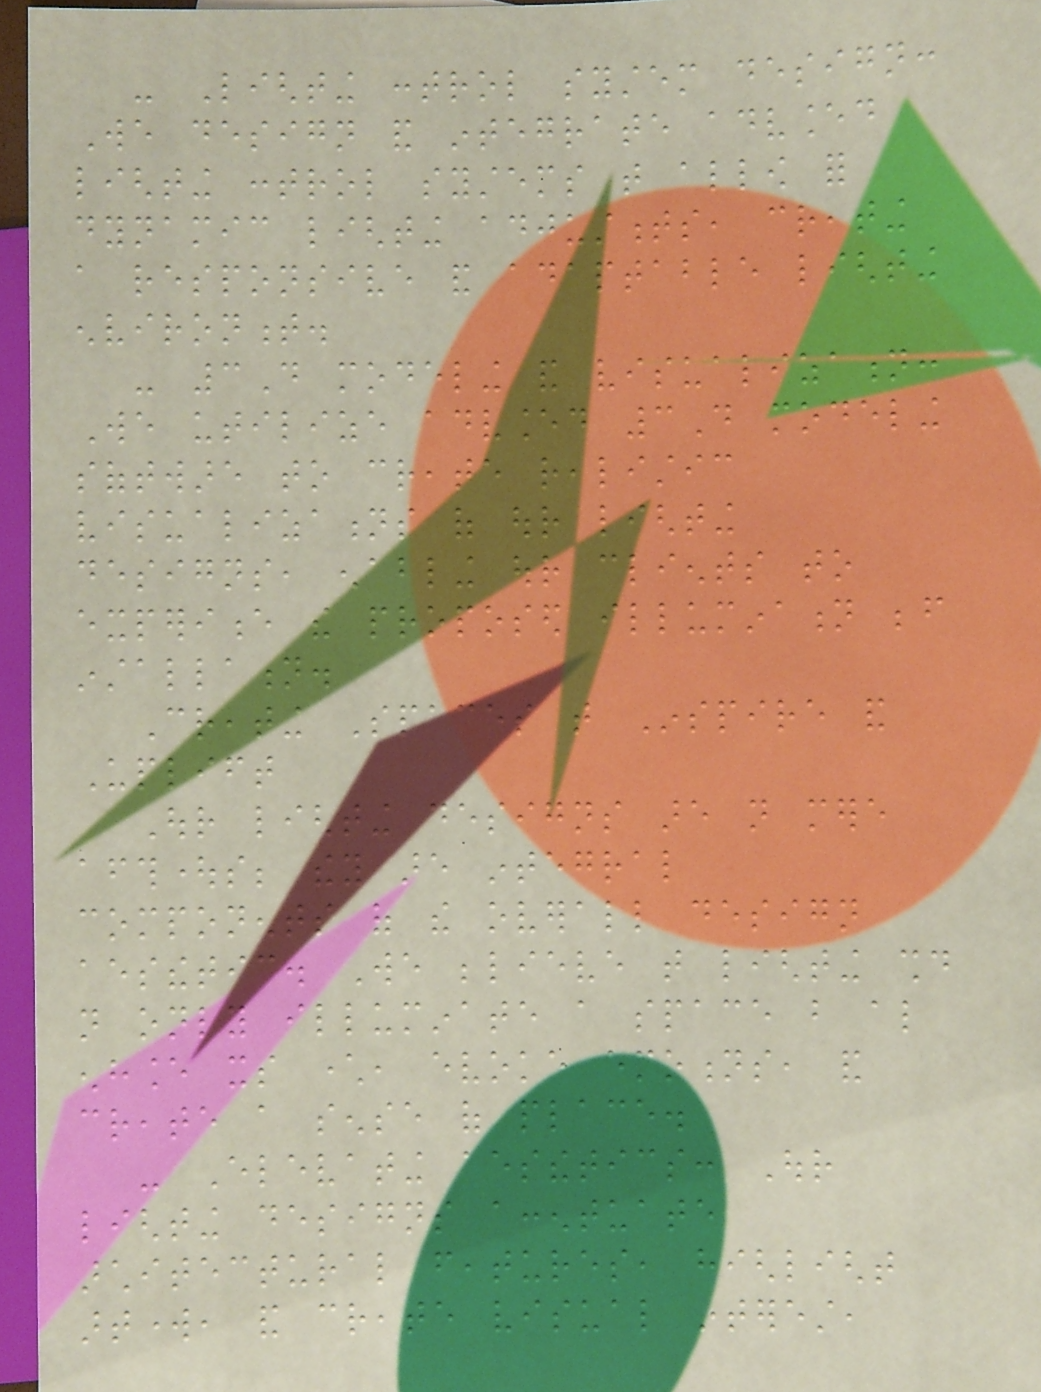- Lighting control system design:
We design and integrate advanced
lighting control systems that allow for
dynamic lighting adjustments, creating
a responsive and adaptable lighting
environment.
- 3D modeling and visualization:
We utilize advanced 3D modeling
software to create realistic
visualizations of our lighting
designs, enabling our clients to
experience the proposed illumination before
installation.
Creating Spaces that Inspire and
Uplift
Our lighting designs are not mere
afterthoughts; they are integral
components of the overall design
aesthetic. We believe that lighting should
not only illuminate a space but also
enhance its character, evoke emotions, and
create a sense of place.
- Elevating aesthetics: Our
lighting designs accentuate
architectural features, highlight
artwork, and create visual interest,
